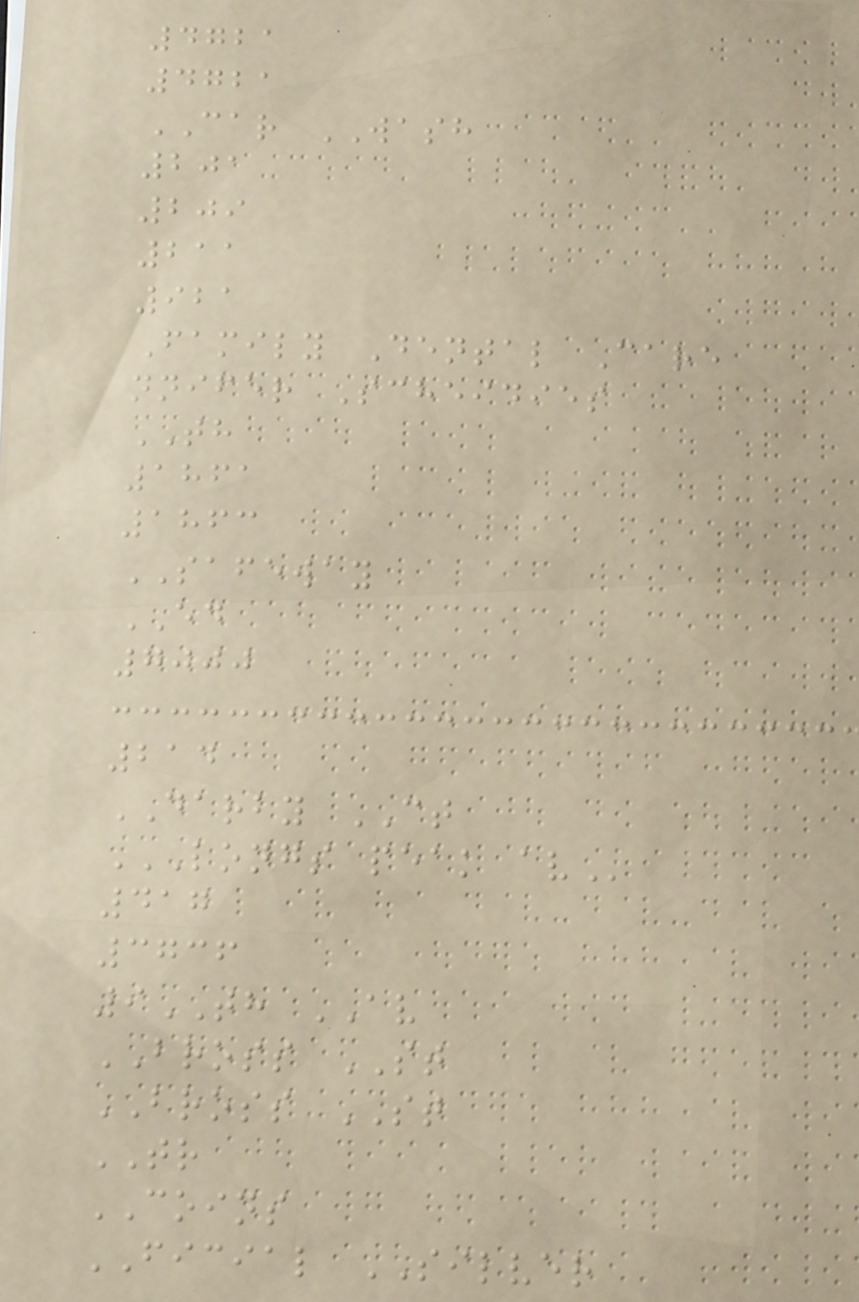4721
4721
CAR WASH
201
209
211
921
Family Dental Care
nnifer Scheidies
TH
1861
1863
SAFEWAY
ED
7000
214
DARBY CT
LONGS PEAK AV
417
3736
9TH AV
BROSS ST
BROSS ST
TR
COINS
FICIAL SILVER
